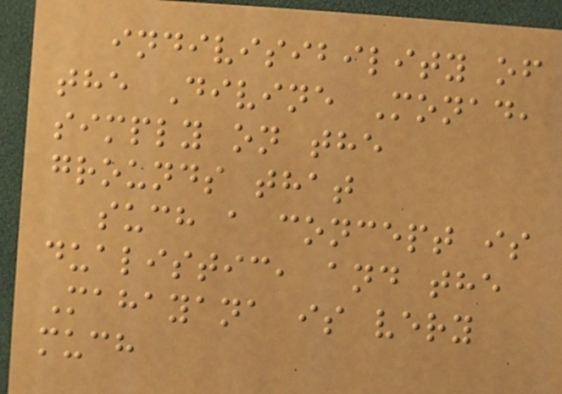indivisibility of
the Divine Monad,
simply on the
grounds that
such a concept is
dualistic, and the
Mahayana is very
much
